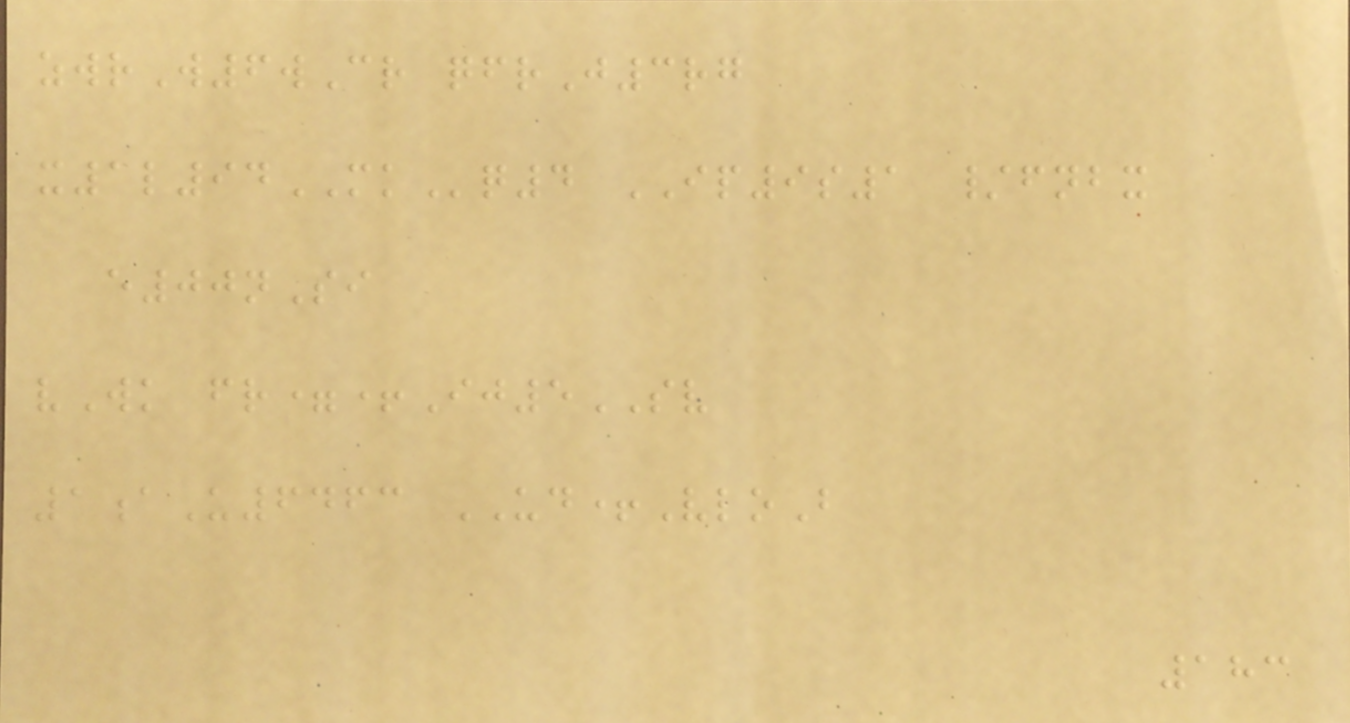zwrW6wCr qfrJ3rg
x1l94MKq4 IP9s1 /fnbx
e00nSi
vWk fr=+Ij5SV
1aU6463 UD+VloB
183
